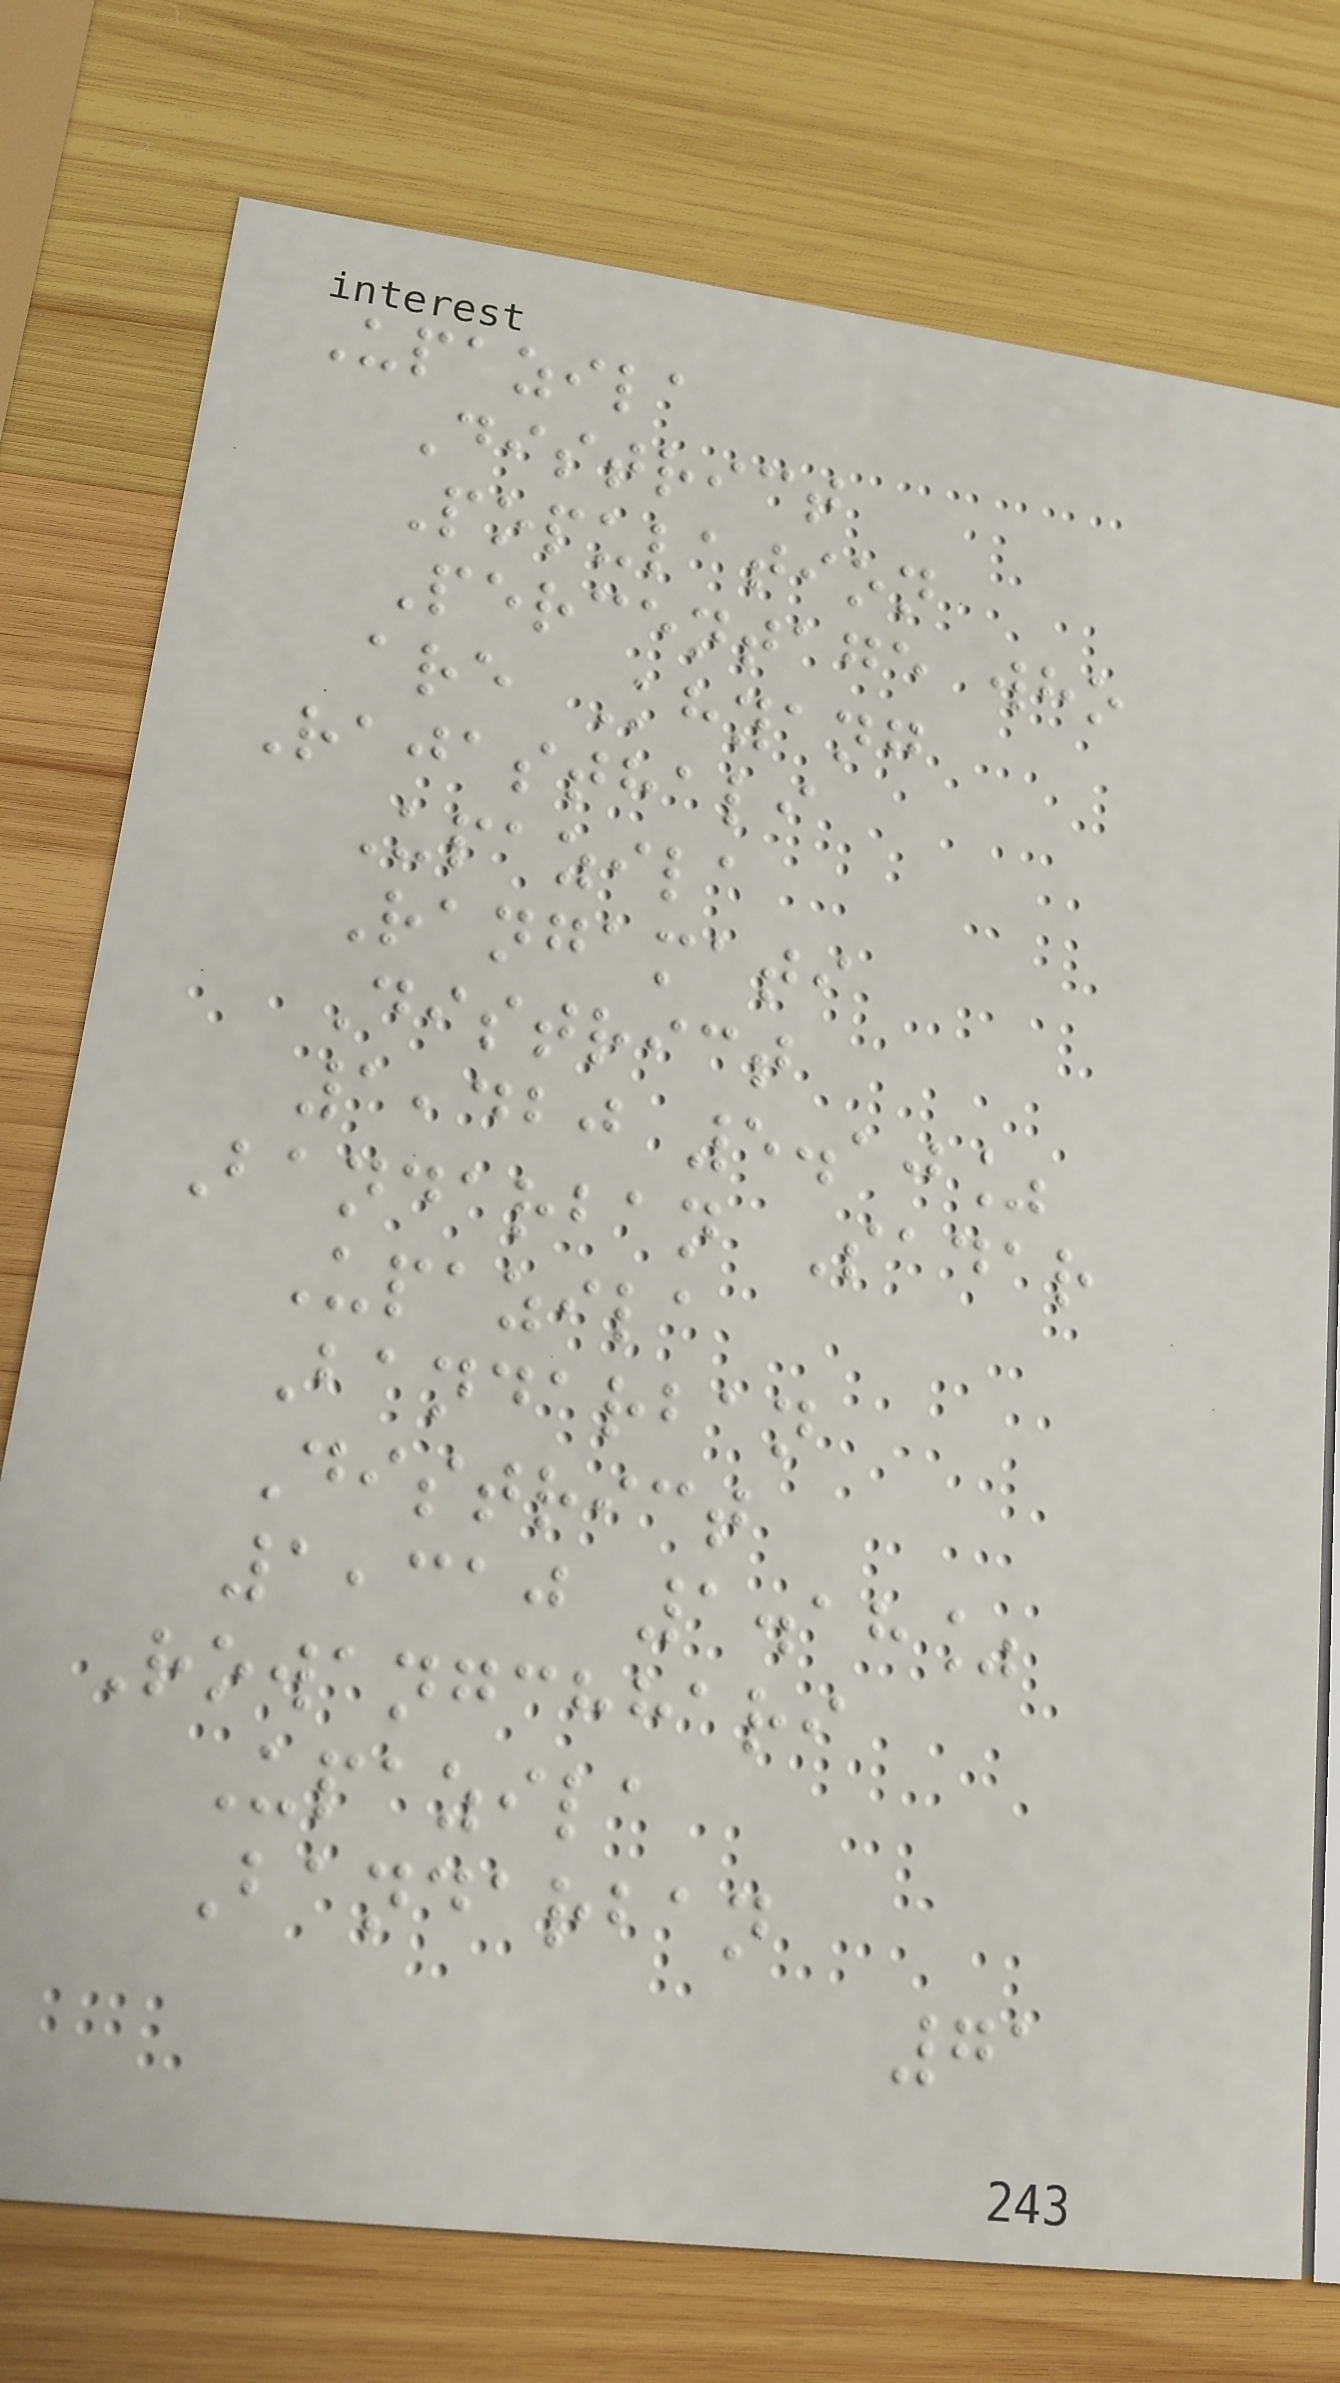Upazila
District
Population
Percentage who
are Khyang
Rajasthali
Upazila
Rangamati
District
1,420 5.10%
Bandarban Sadar
Upazila
Bandarban
District
1,310 1.18%
Rowangchhari
Upazila
Bandarban
71
